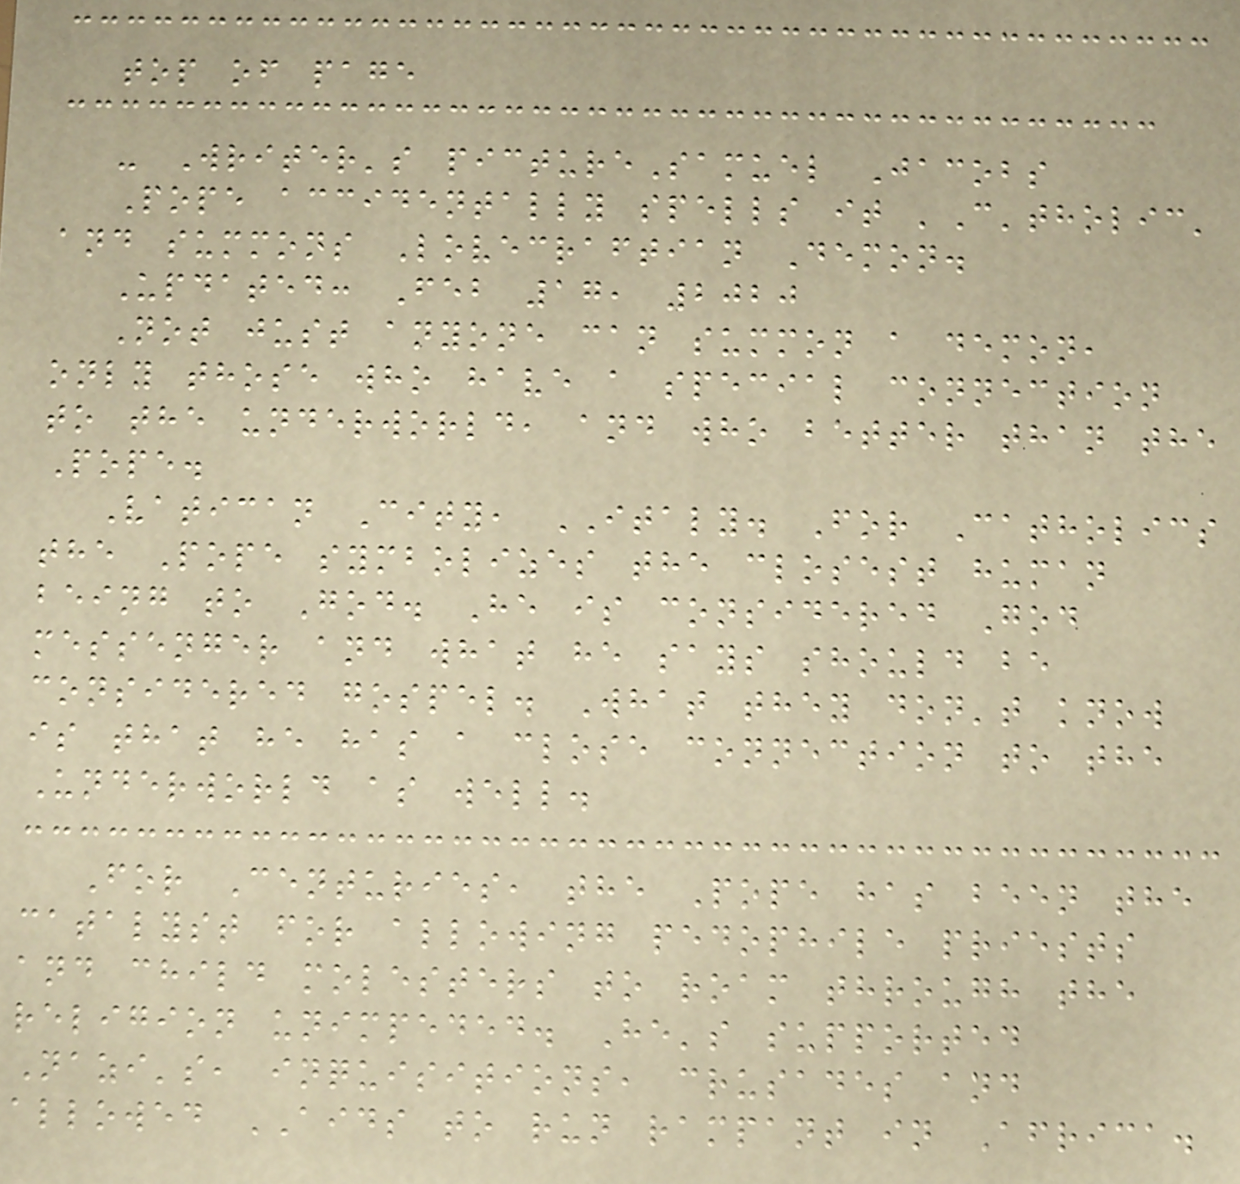top of page
- Writer's pictureSamuel Jacobs
Pope accidentally spells it 'C'tholic'
and summons Lovecraftian Demon.
Updated: Feb 17, 2020
Not just anyone can summon a demon,
only those who have a special connection
to the underworld, and who better than the
Pope.
Vatican City, ITALY. For Catholics
the Pope symbolizes the closest human
being to God. He is considered God
messenger and what he says should be
considered gospel. What they don't know
is that he has a close connection to the
Underworld as well.
For Centuries, the Pope has been the
catalyst for allowing pedophile priests
and child molesters to roam through the
religion unimpeded. He's supported
Nazi's, inquisitions, crusades and
allowed AIDS to run rampant in Africa.
